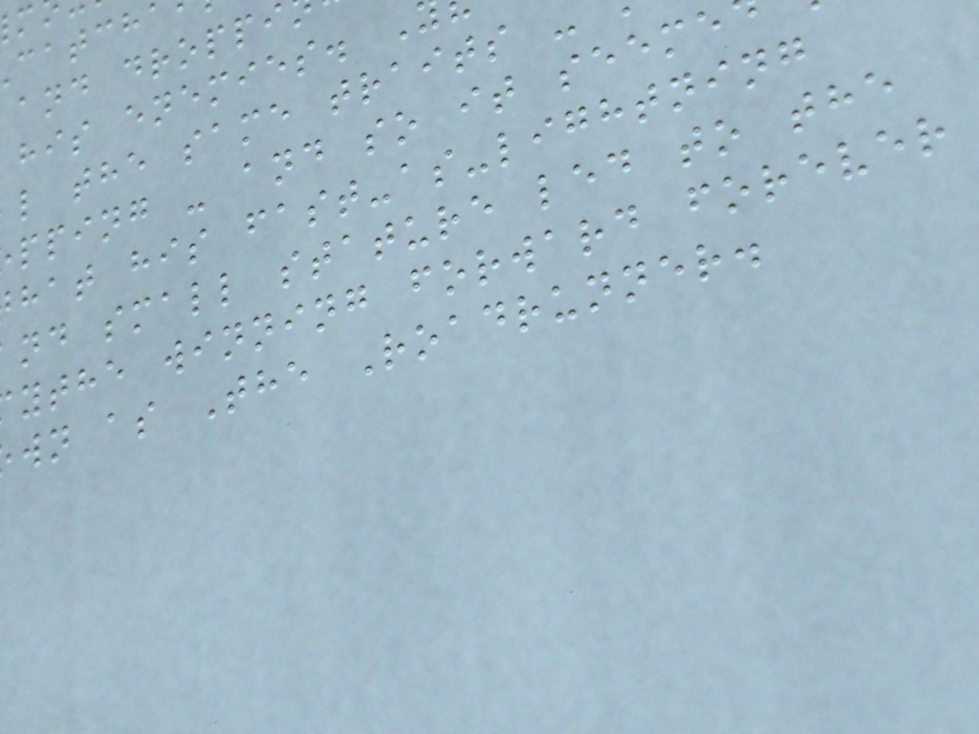and droppi
his enemies.
l the same traits -
pping - and so it seeme
hat his fast-as-lightning
nd small stature led to the
ythe winning forward forever
wn as The Roadrunner.
